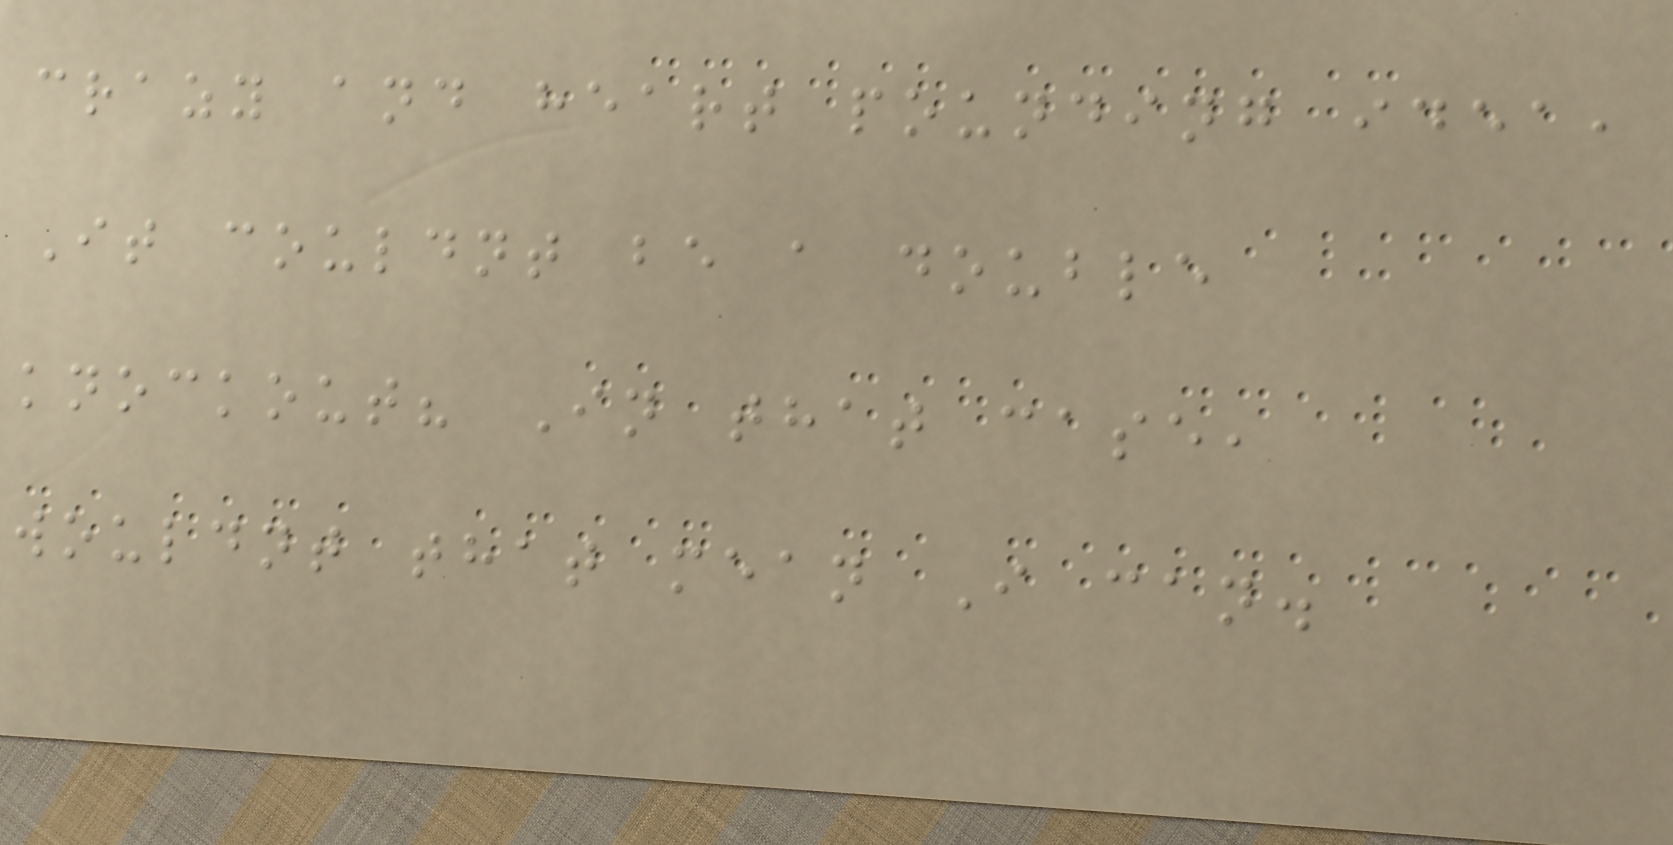crazy and heart pounding idea,
It couldnt be a double
knockout? In that case,
wouldnt that mean I can.
